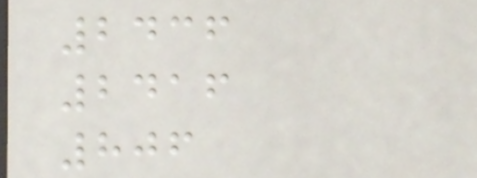2436
2416
806
